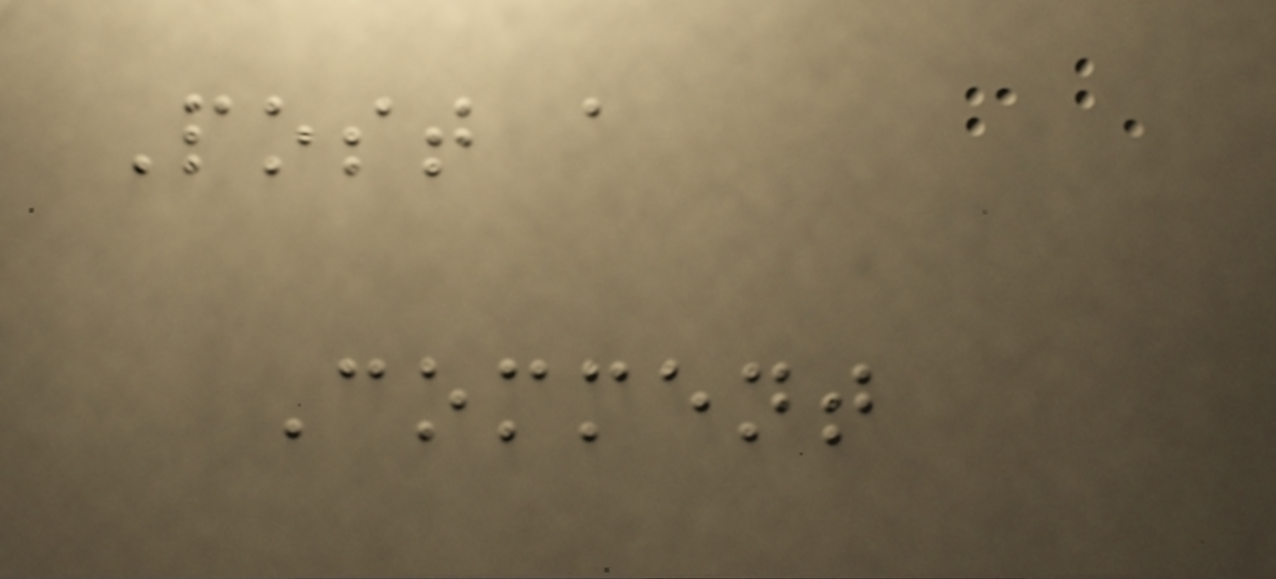Post a
Comment
